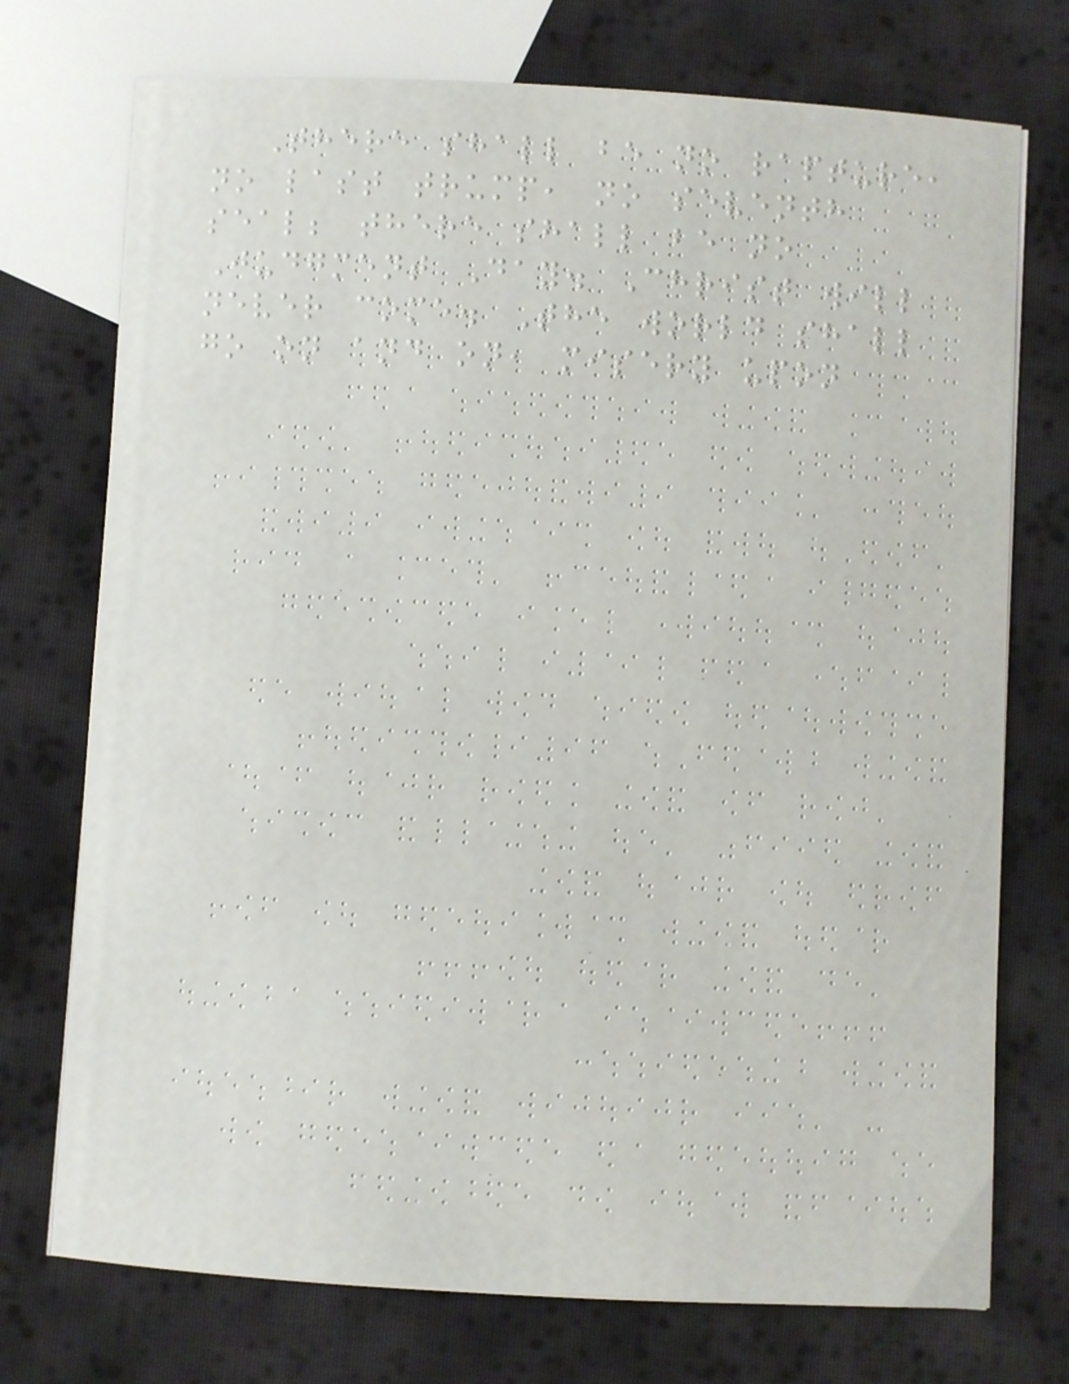There shall be no rapture,
no last trump, no seventh
seal; there shall be no
Judgment Day. Christ will
never come. The world shall
go on and on, misery upon
